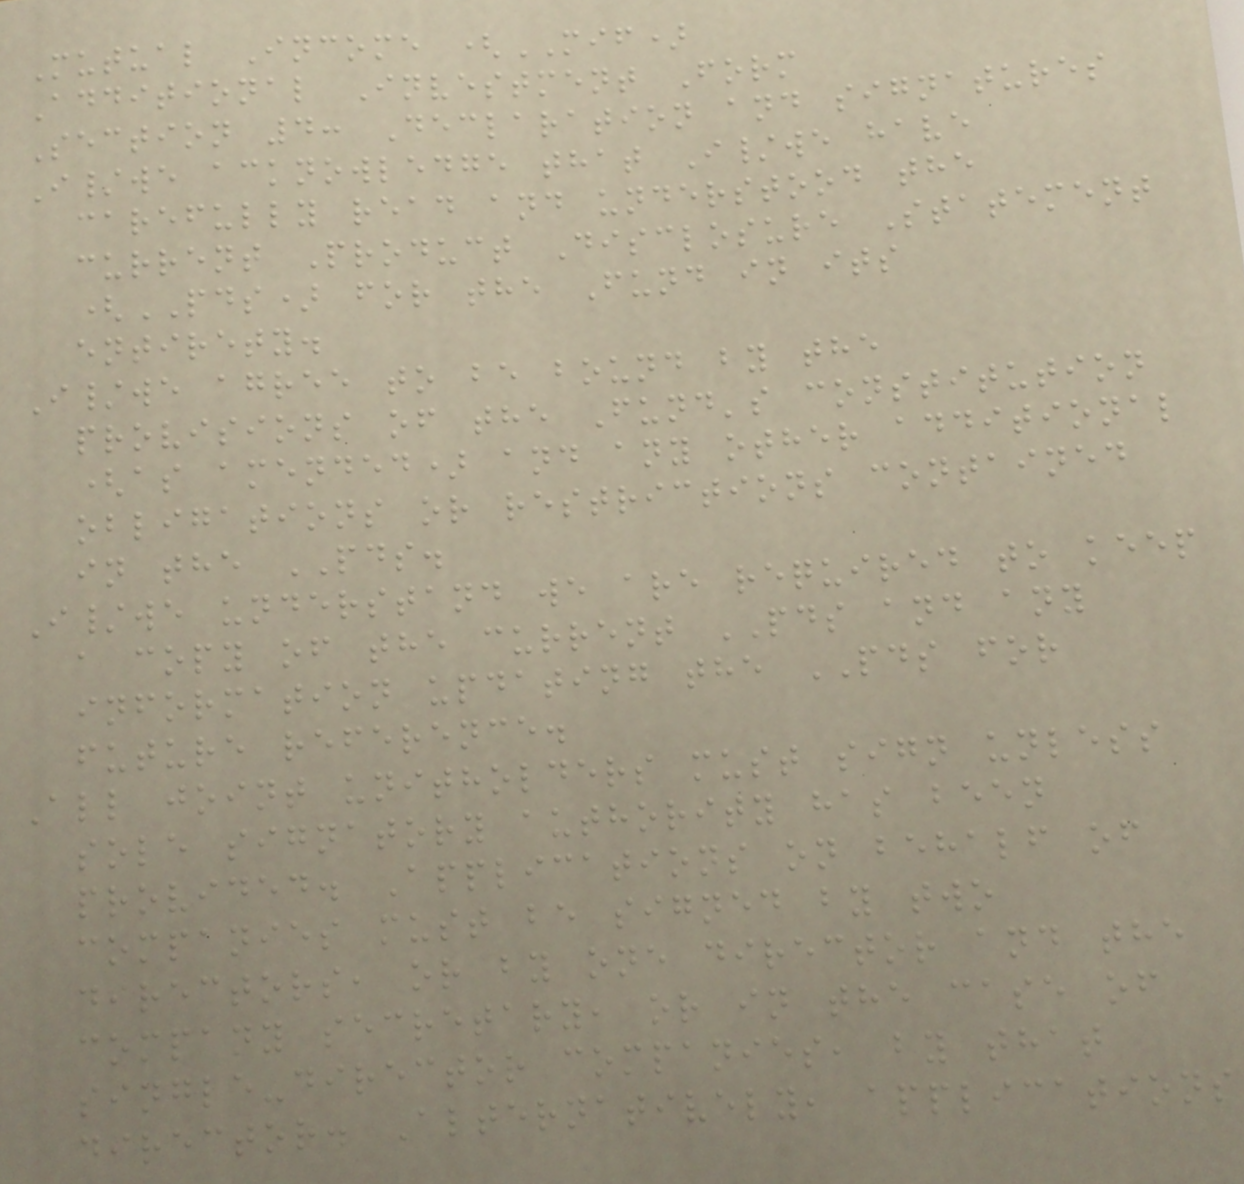Mutual Income (MIF)
Additional Investment Form
Section 4: Declaration and signatures
I/we acknowledge that I/we have
carefully read and understood the
current Product Disclosure Statement
(PDS) for the Fund in its
entirety.
I/we agree to be bound by the
provisions of the Fund's constitution
(as amended) and any other additional
obligations or restrictions contained
in the PDS.
I/we understand we are required to keep
a copy of the current PDS and any
information updating the PDS for
future reference.
All joint unitholders must sign unless
sole signatory authority has been
provided. Applications on behalf of
companies must be signed by two
directors, or by one director and the
company secretary, or in the case of
single-director companies, by that
director. Alternatively, applications
